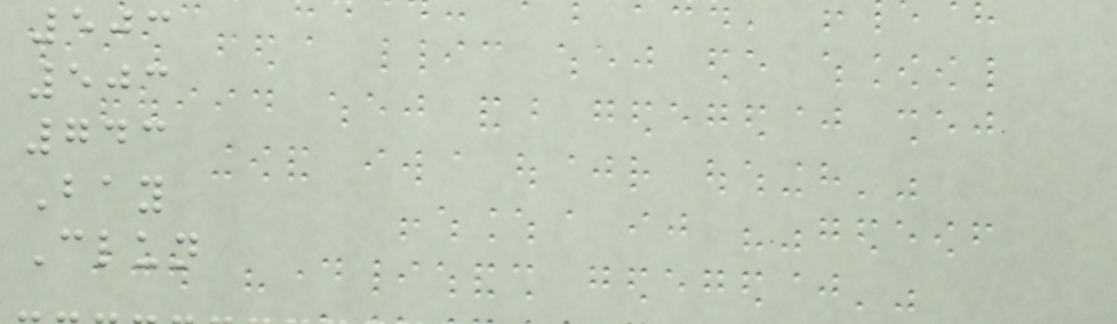503
503
743
Bay
Clun
